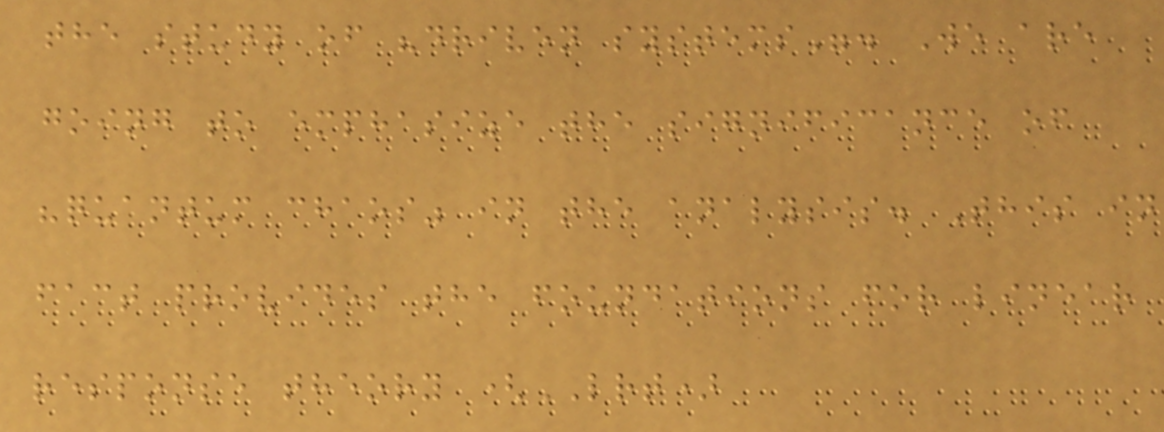the study of "driven systems". We are
going to emphasize the significance of
"quantum chaos" in the analysis. This in
fact provides the foundations for linear
response theory (LRT)
